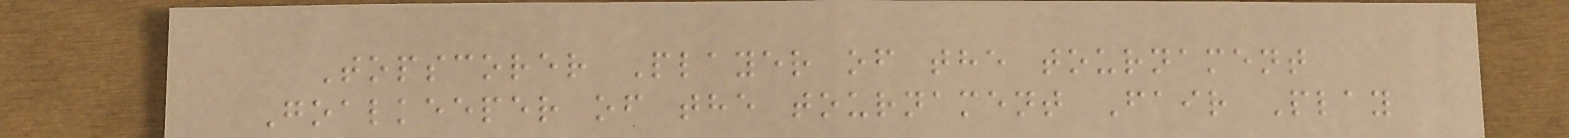Topscorer Player of the tournament
Goalkeeper of the tournament Fair Play
